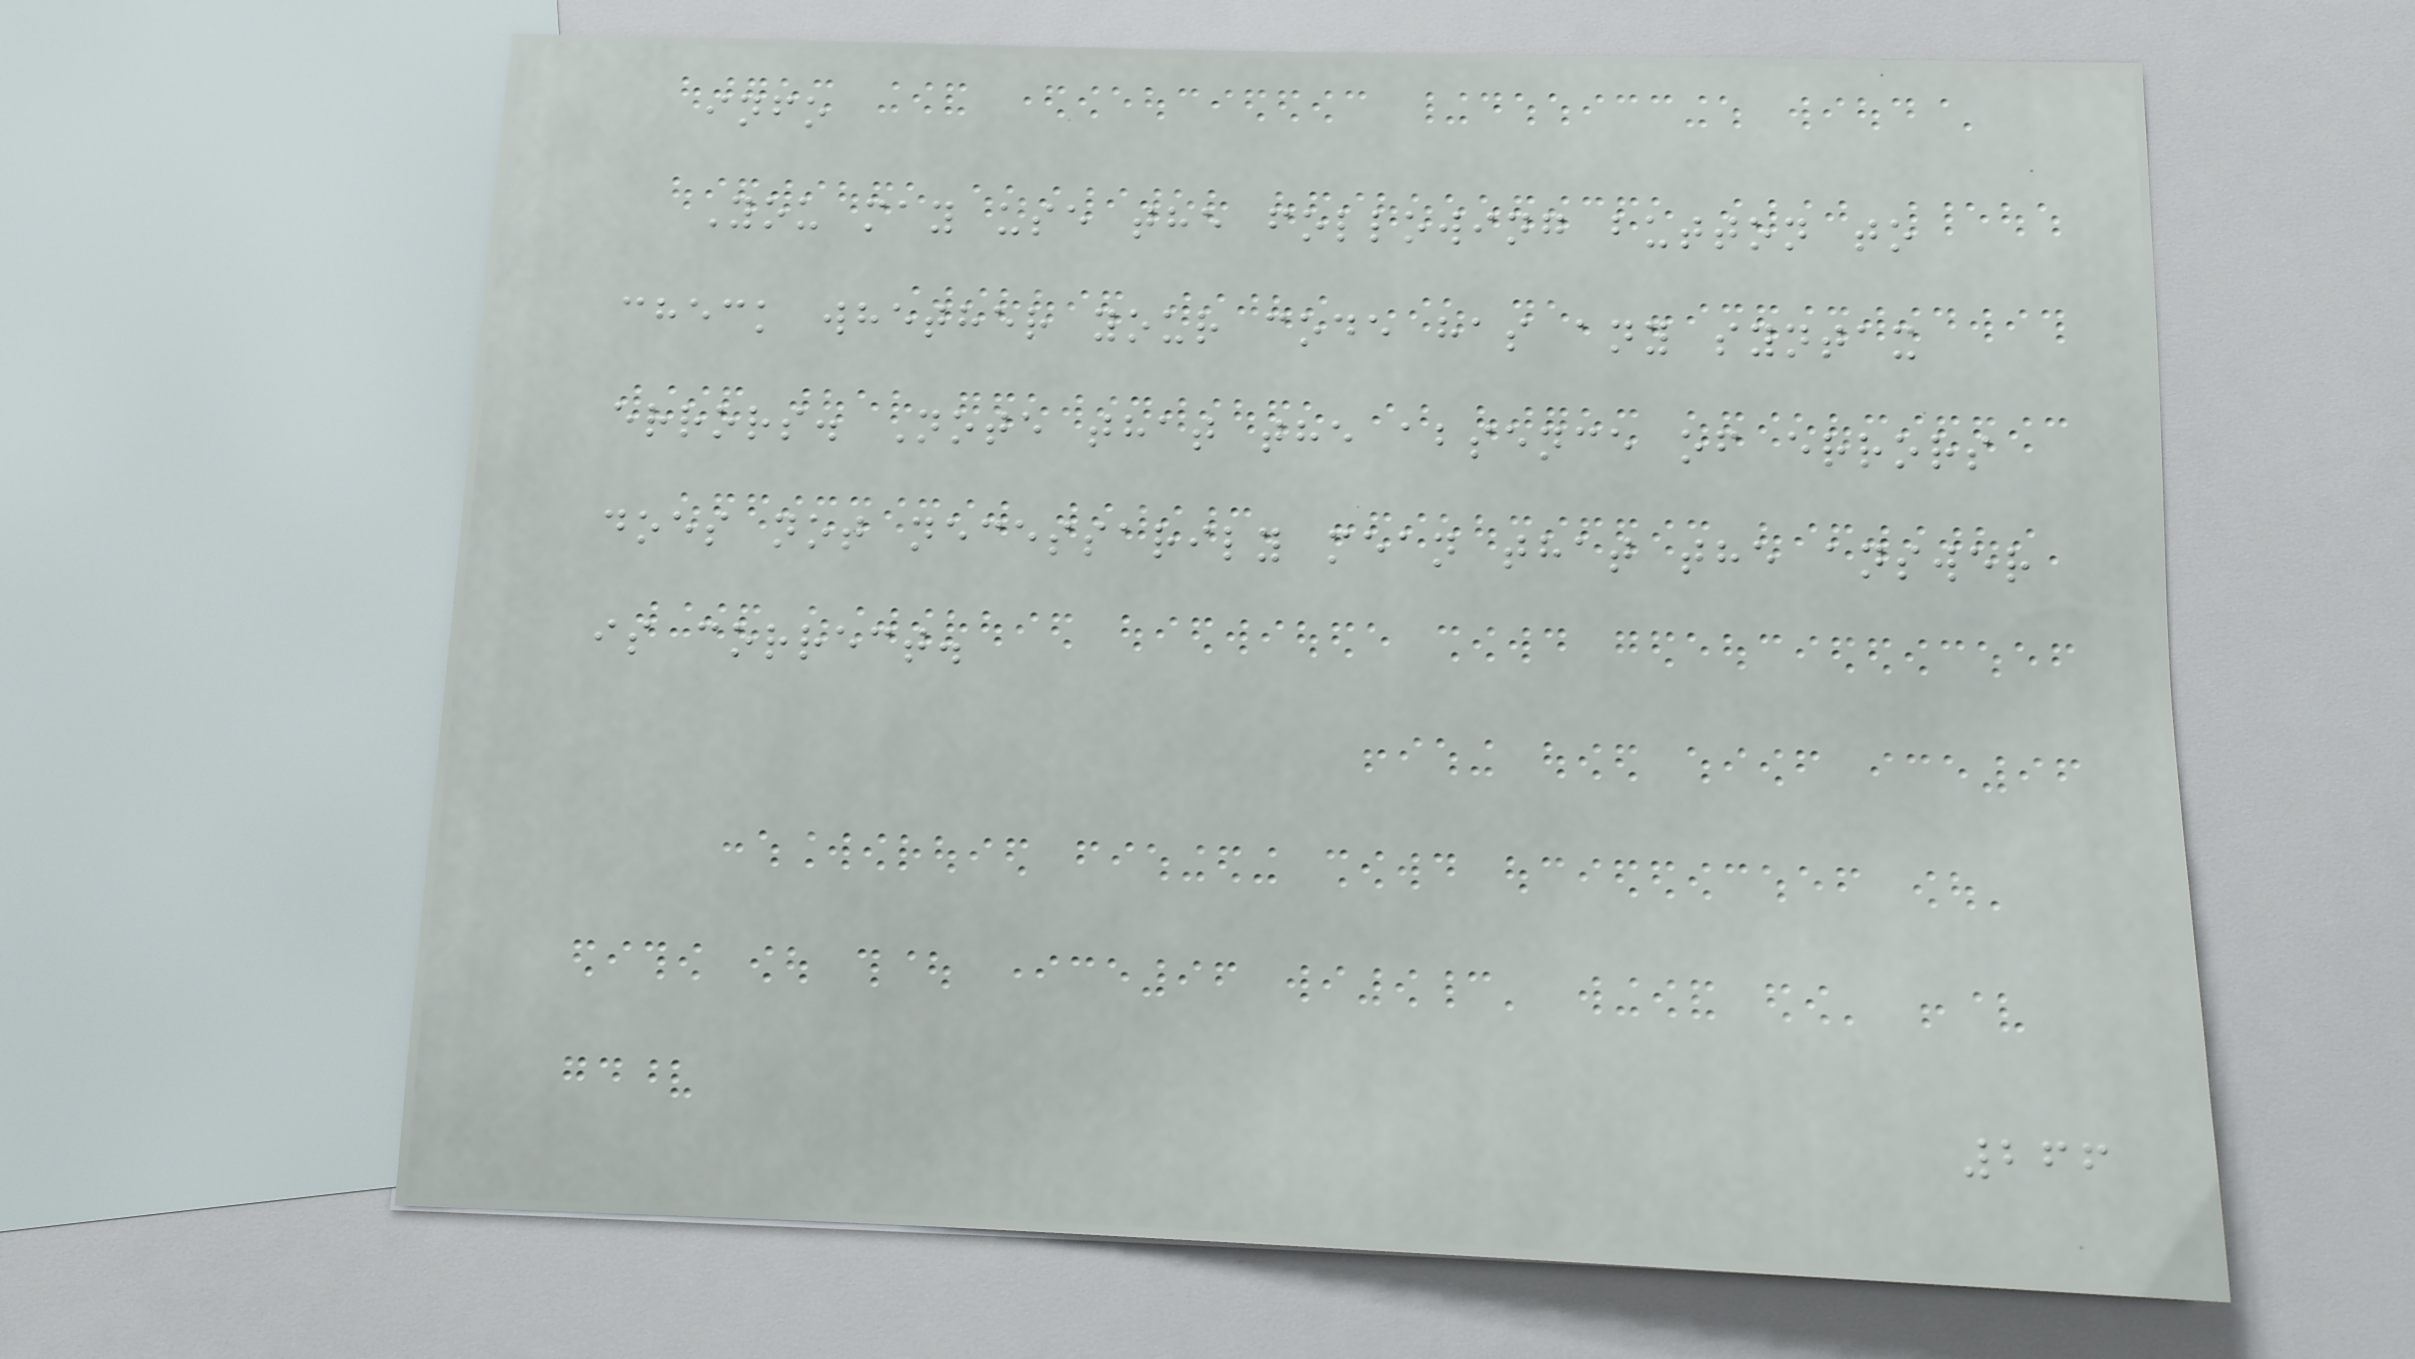info
You may use the following button to
check whether your code has any syntax
errors. Note that the absence of errors
does not necessarily mean that the answer
is correct.
266
